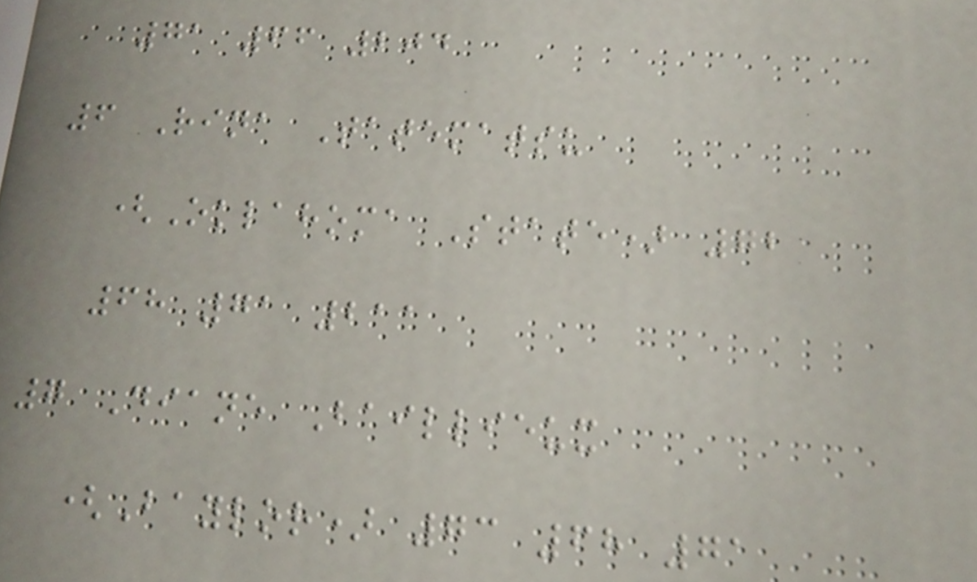71 66 204
6 Rina Tatematsu
(Oklahoma State) 72
68 71 211
7 Diane Baillieux
(Baylor) 73 68 71
